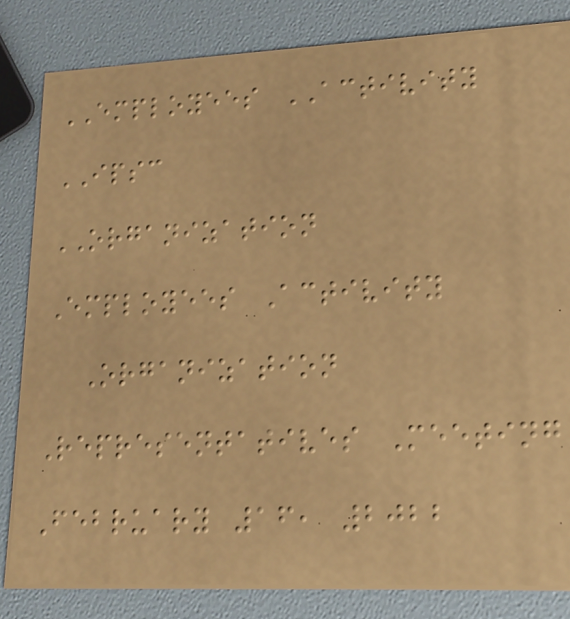EMPLOYEES ACTIVITY
IPSC
ORGANIZATION
Employees Activity
Organization
Representatives Meeting
February 16, 2022
